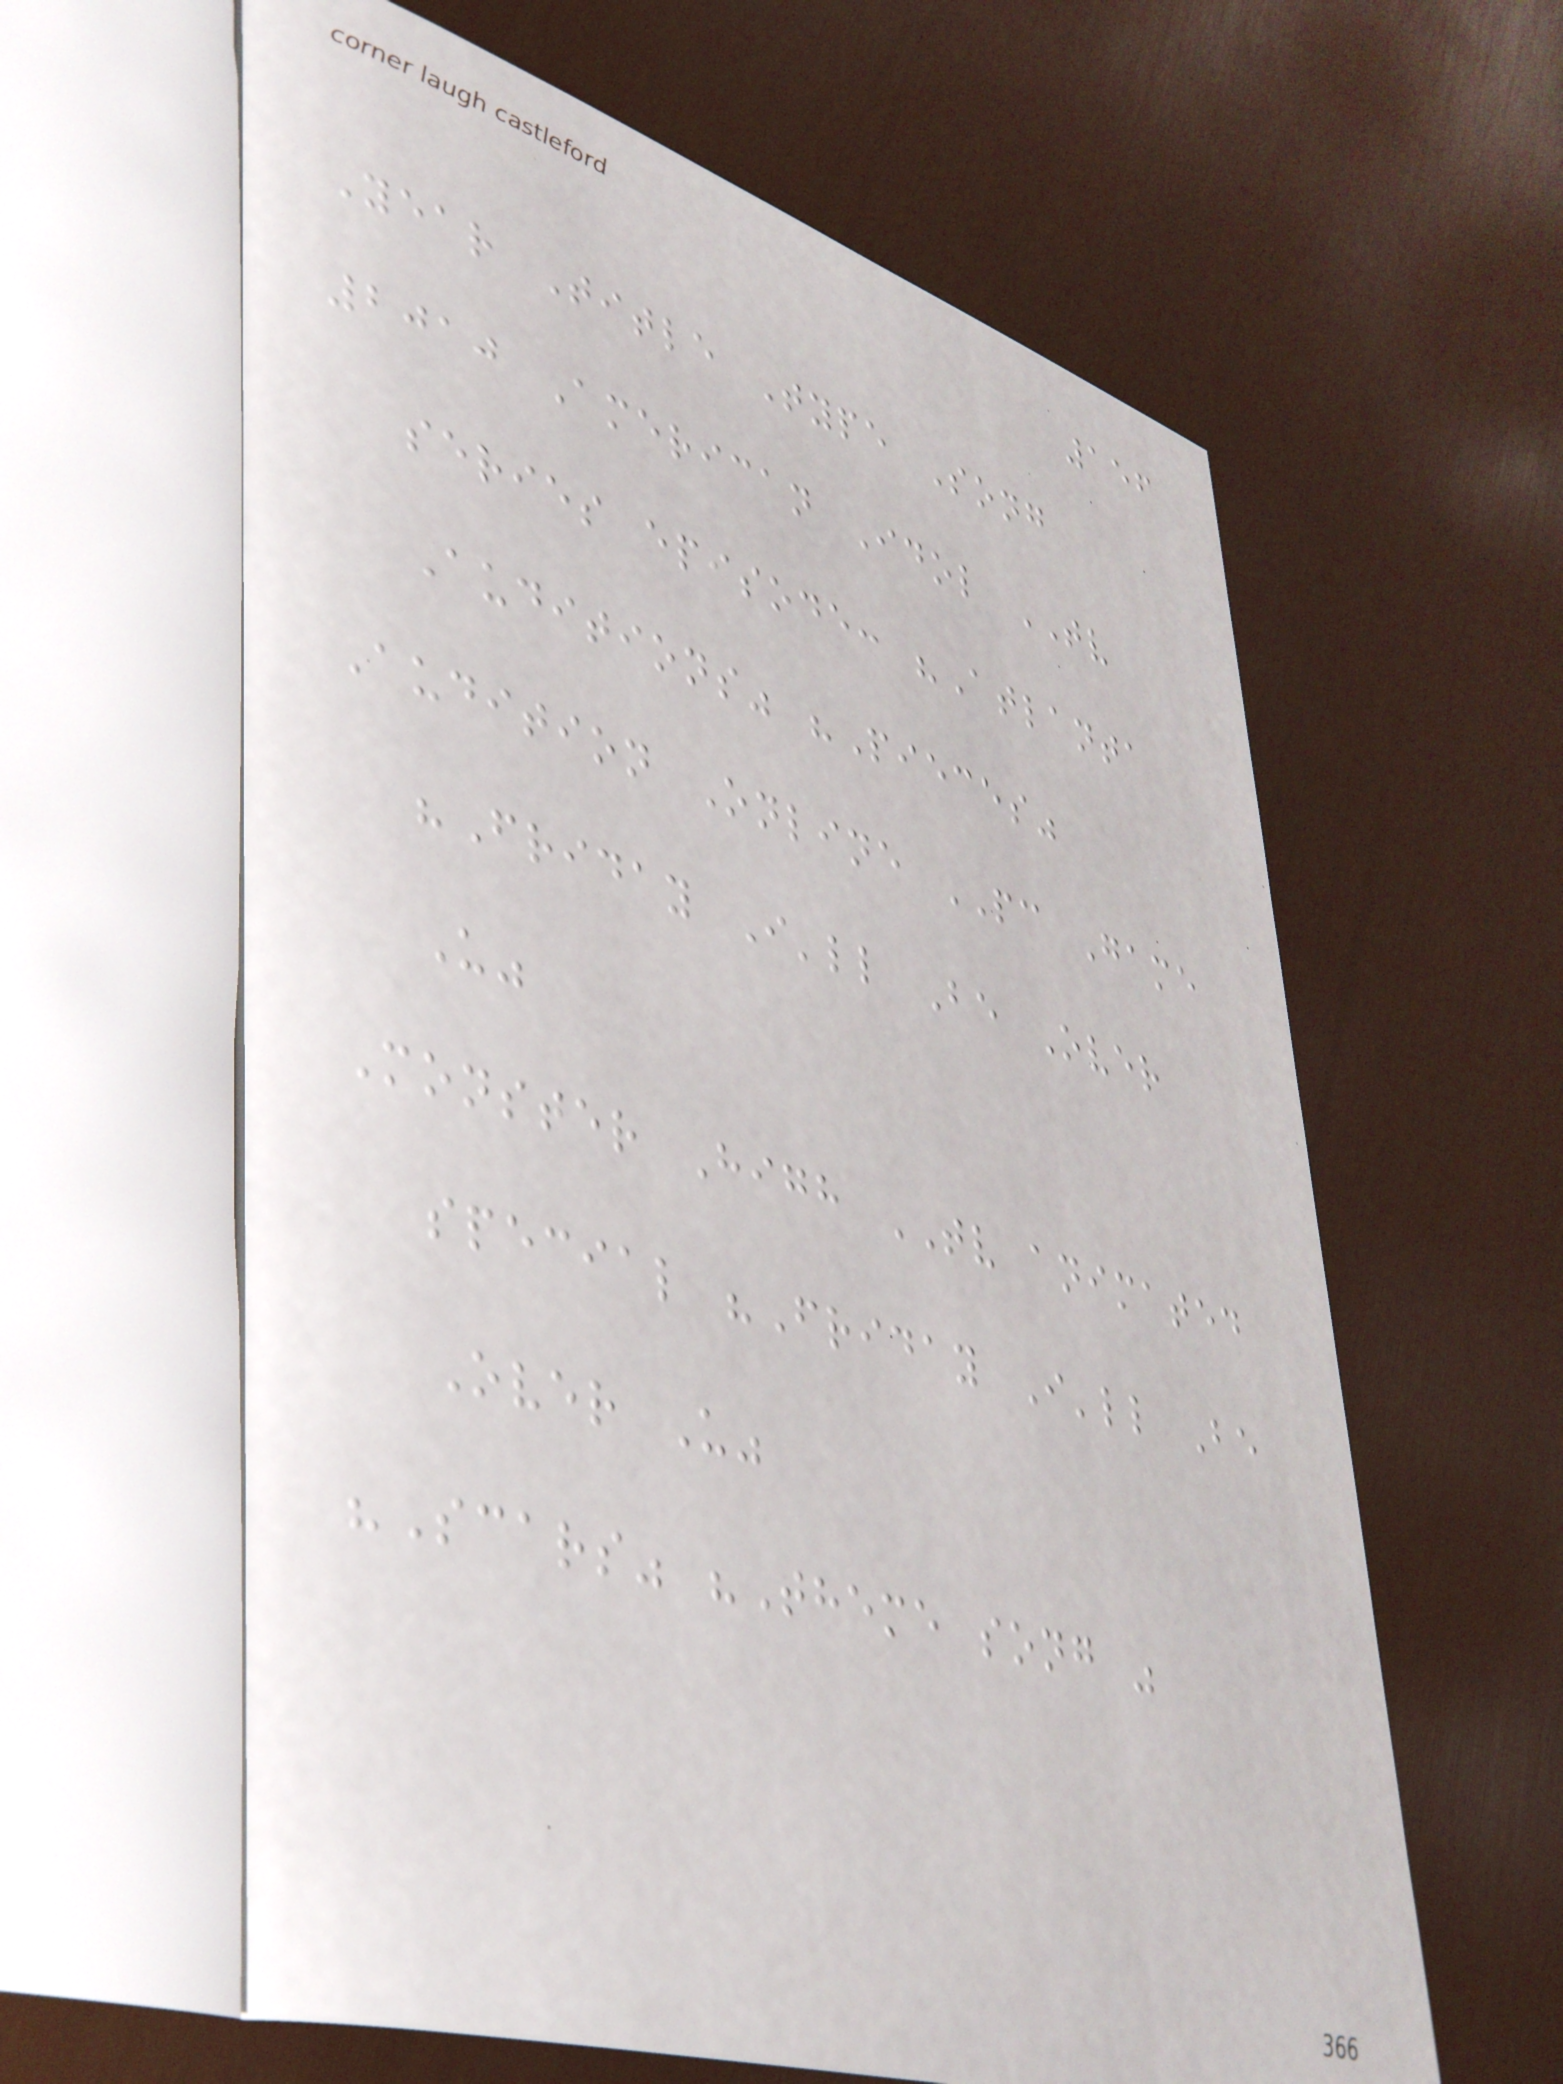156
Year Title Type Song
2010 American Idol TV
series episode: "Atlanta
Auditions" "Pieces"
Audition Online PC Game
"Friday I'll Be Over
U"
Monster High TV animated
special "Friday I'll Be
Over U"
"Scars" "Theme song "
